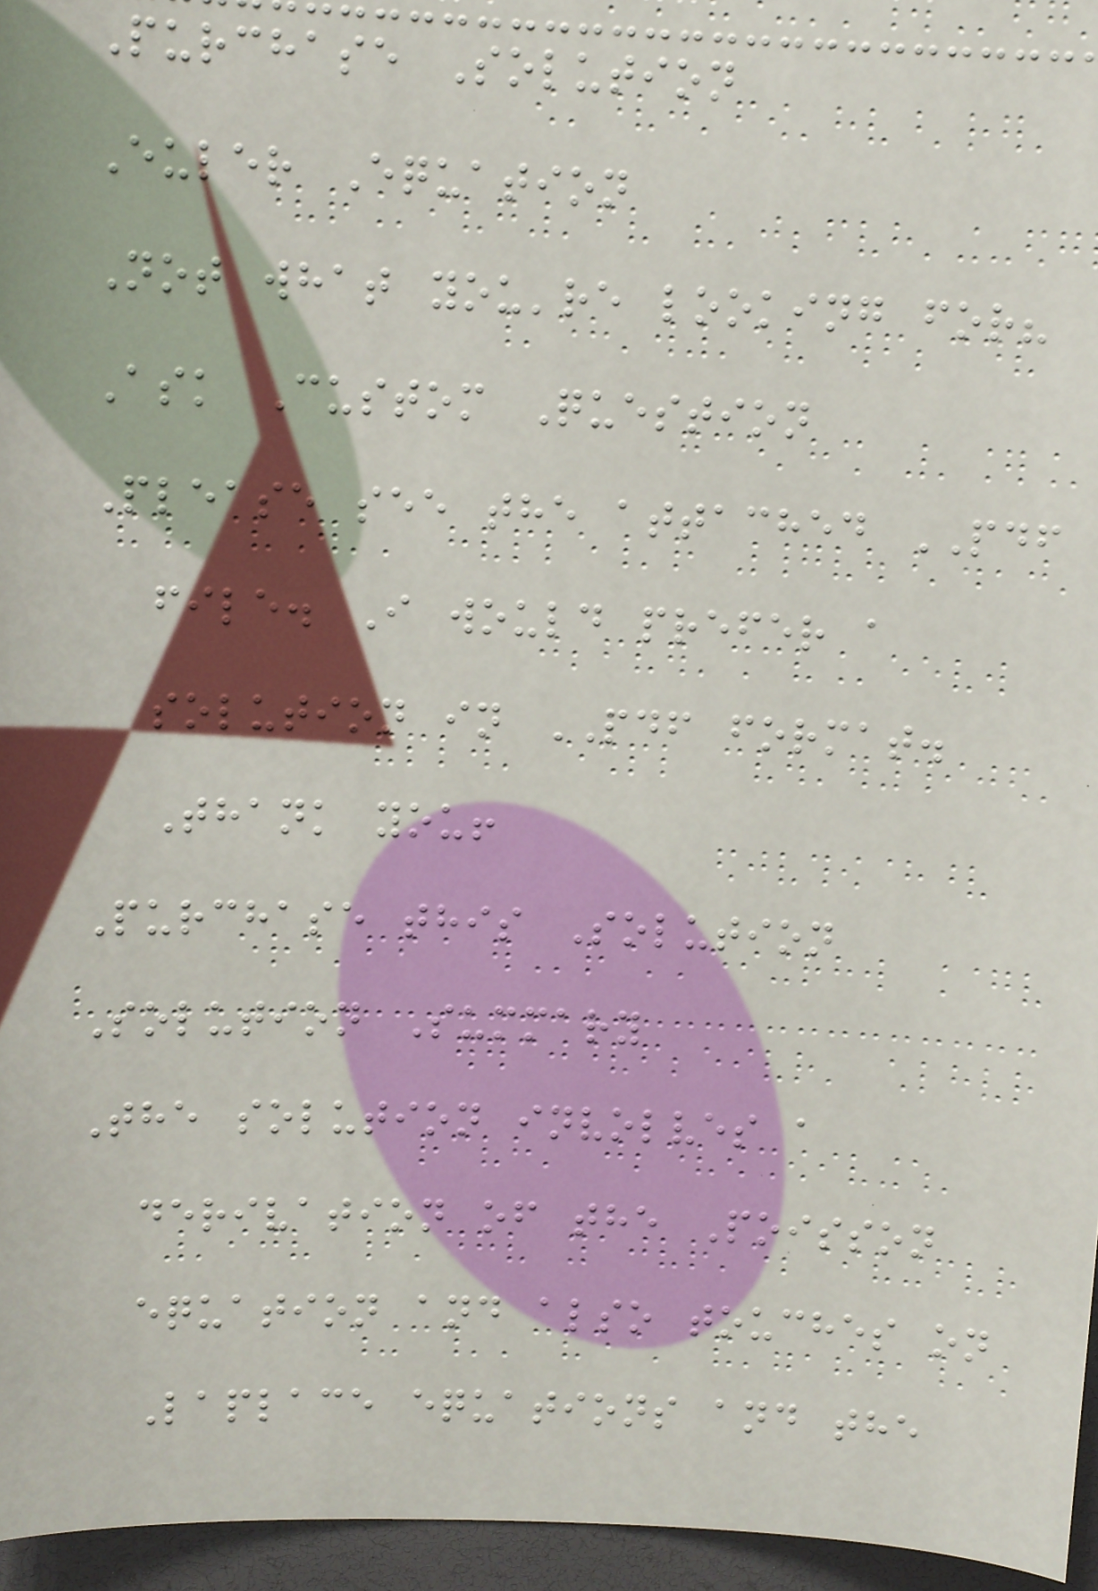Purchase Solution
Euler Equation
Not what you're looking for?
Ask Custom Question
Please see the attached PDF
file. I would prefer a
solution in PDF format.
Thank you!
Purchase this Solution
Solution Summary
The solution involves a
derivation of the Poisson
equation and also touches on
Laplace equations and the
